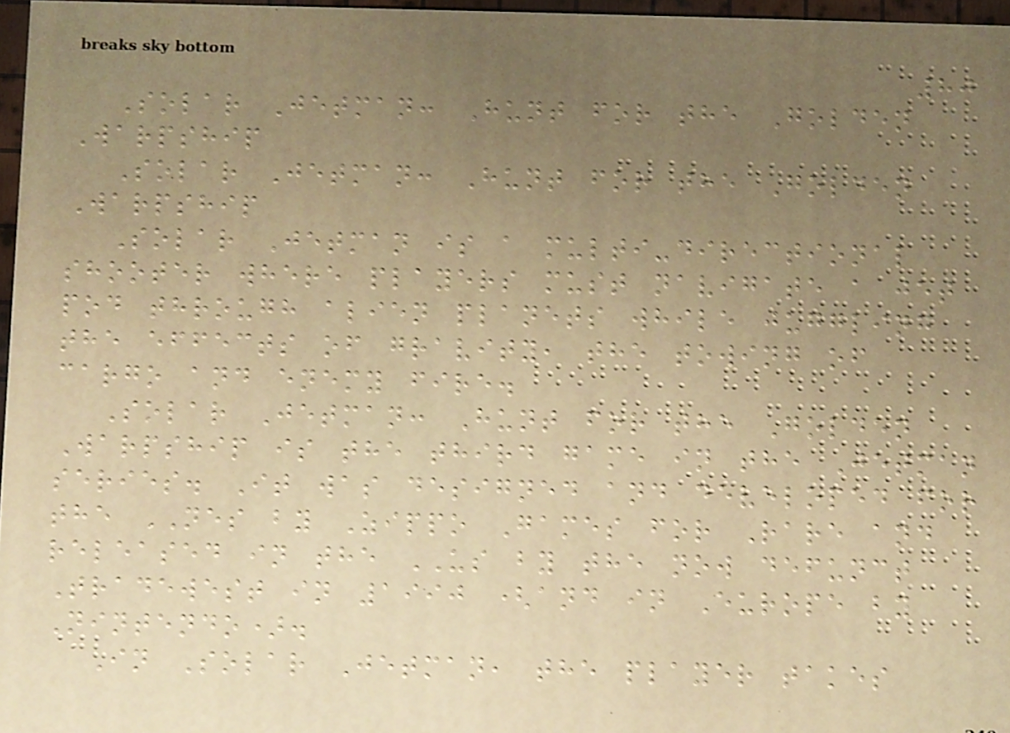80
Solar Jetman: Hunt for the Golden
Warpship
Solar Jetman: Hunt for the Golden
Warpship
Solar Jetman is a multi-directional
shooter where players must navigate a jet
pod through alien planets while juggling
the effects of gravity, the towing of
cargo and enemy fire.
Solar Jetman: Hunt for the Golden
Warpship is the third game in the Jetman
series. It was designed and developed for
the NES by Zippo Games for Rare and
released in the US by the now defunct
Tradewest in 1990 (and in Europe by
Nintendo).
In Solar Jetman, the player takes
